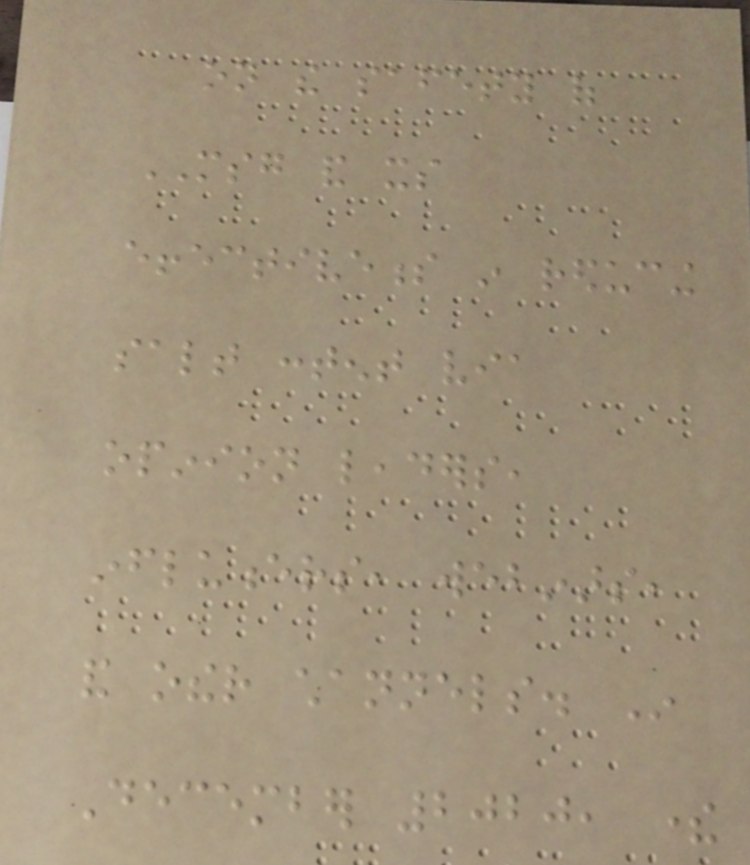on the safety of
MSG and its
effectiveness in reducing
salt content via
opinion leaders,
influencers, webinars,
and other channels. In
December 2020, there
